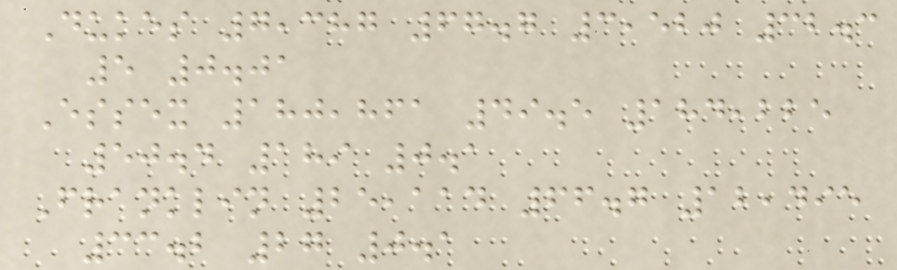Dukes 7,387 67.7 3,520 32.3
5 0.01
Essex 180,861 49.5 184,225
50.4 189 0.1
Franklin 25,114 66.7 12,495
33.2 27 0.1
